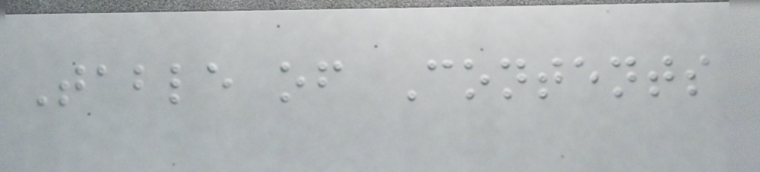Table of Contents
